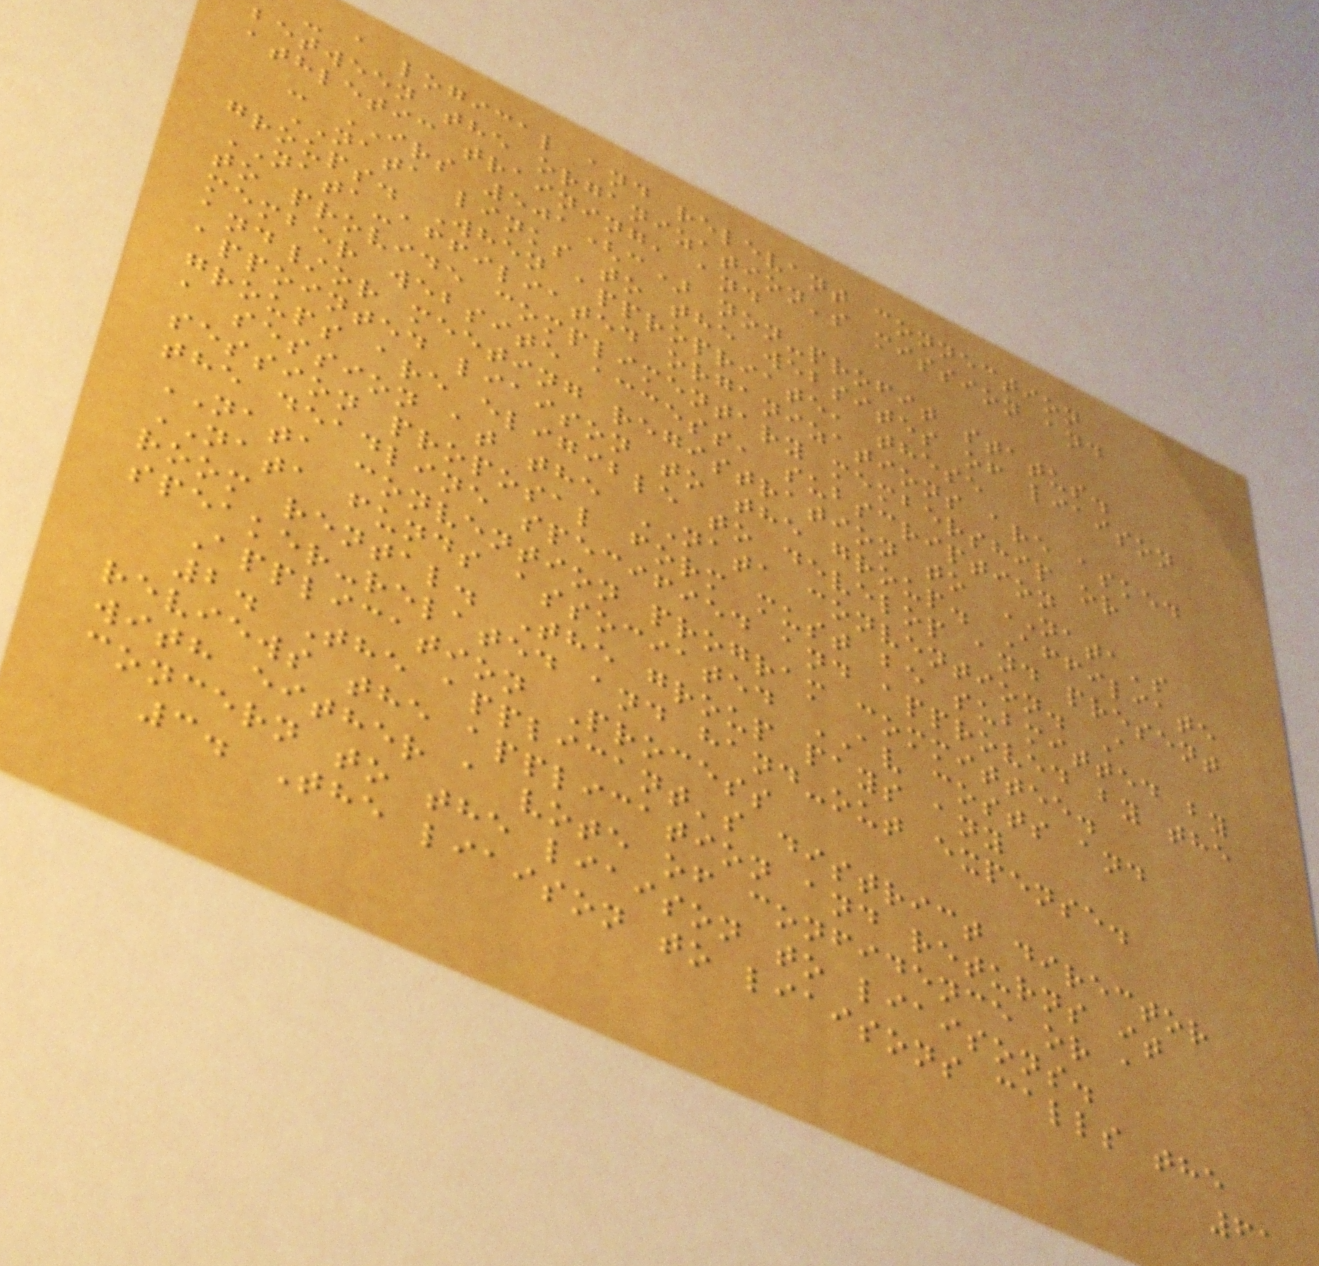- a logical and relevant connection
between the organization's mission and
athletic training, and
- IRS 501(c) non-profit status.
NATA links to the websites of liaison
groups. When appropriate, these
NATA-affiliated organizations are asked
to provide complimentary membership or
member website access, subscription
and/or meeting registration to NATA's
appointed liaison to the group. Affiliate
groups are eligible to develop and present
a session at the NATA convention. A
session proposal form must be submitted by
the deadline specified and approved by the
NATA convention program committee.
NATA funds associated AV costs and
room rental. The group pays any
speaker-related and hand-out expense.
Application Process
2. The applicant's district director
reviews the application and returns it
with either a vote of confidence or a
concern to the liaison to liaisons.
3. The liaison to liaisons calls the
61
